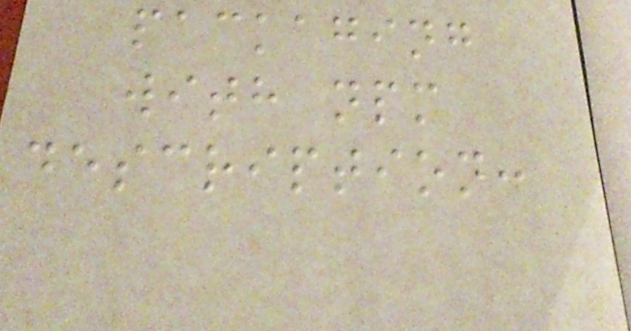packaging
with npm
description:
